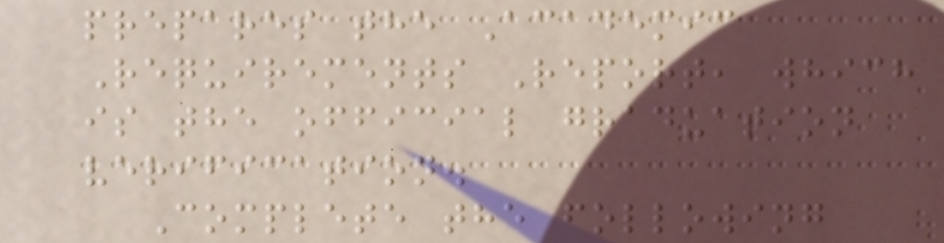prepares the Academic
Requirements Report, which
is the official graduation
verification.
Complete the following
